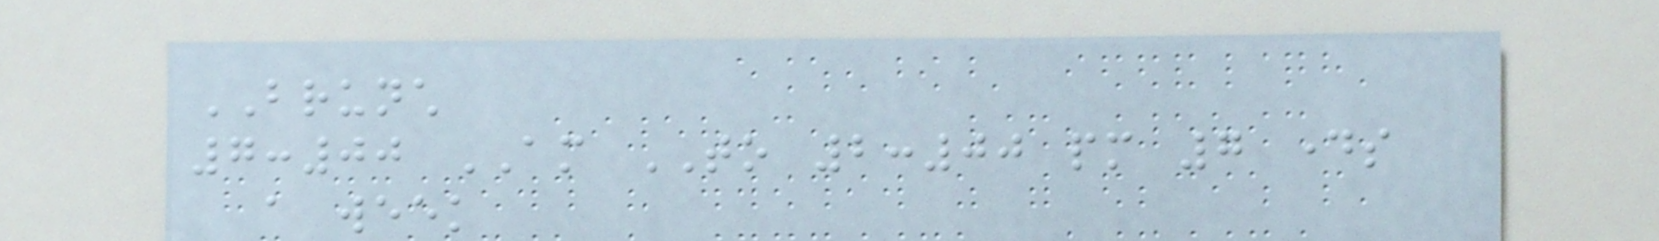BRUNCH
7:00 AM TO 2:00 pm 7 days
a week
